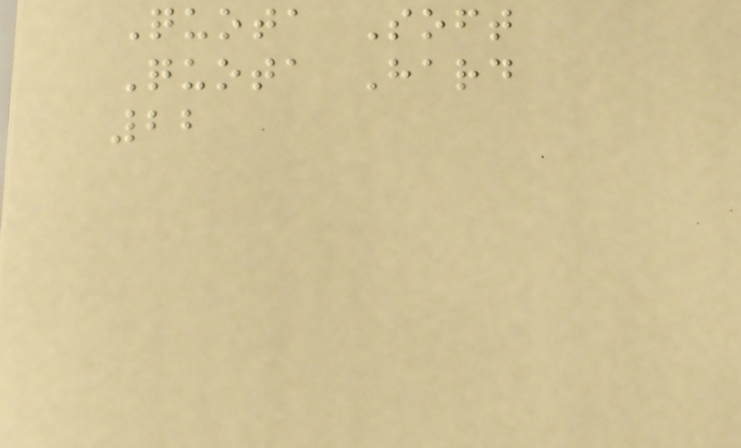Quota Soft
Quota Hard
22
